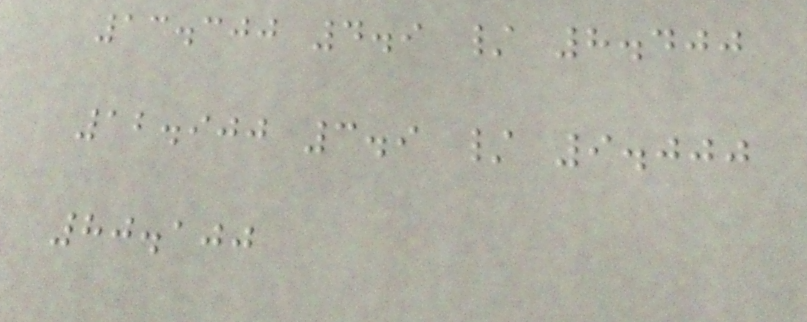13.300 4.9 / 8.400
12.900 3.9 / 9.000
80.100
